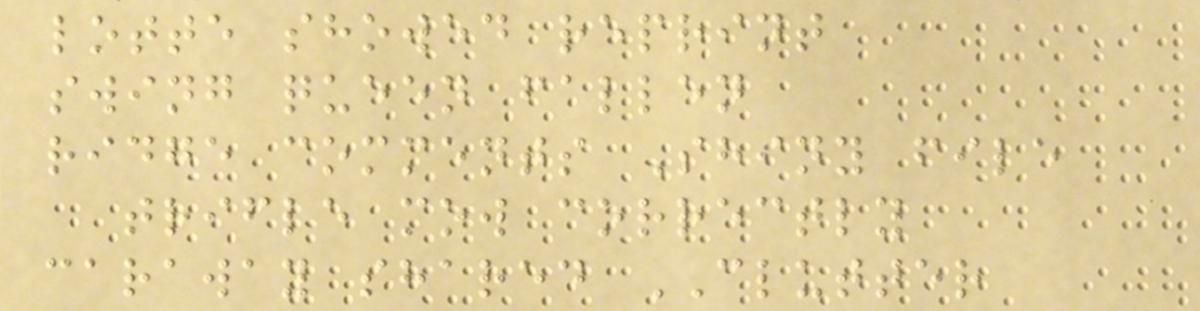lotte showed reprint
swing queen fallen
ridge comments Shiny file
trifle mow correctly
caraway shared CLUTTER
